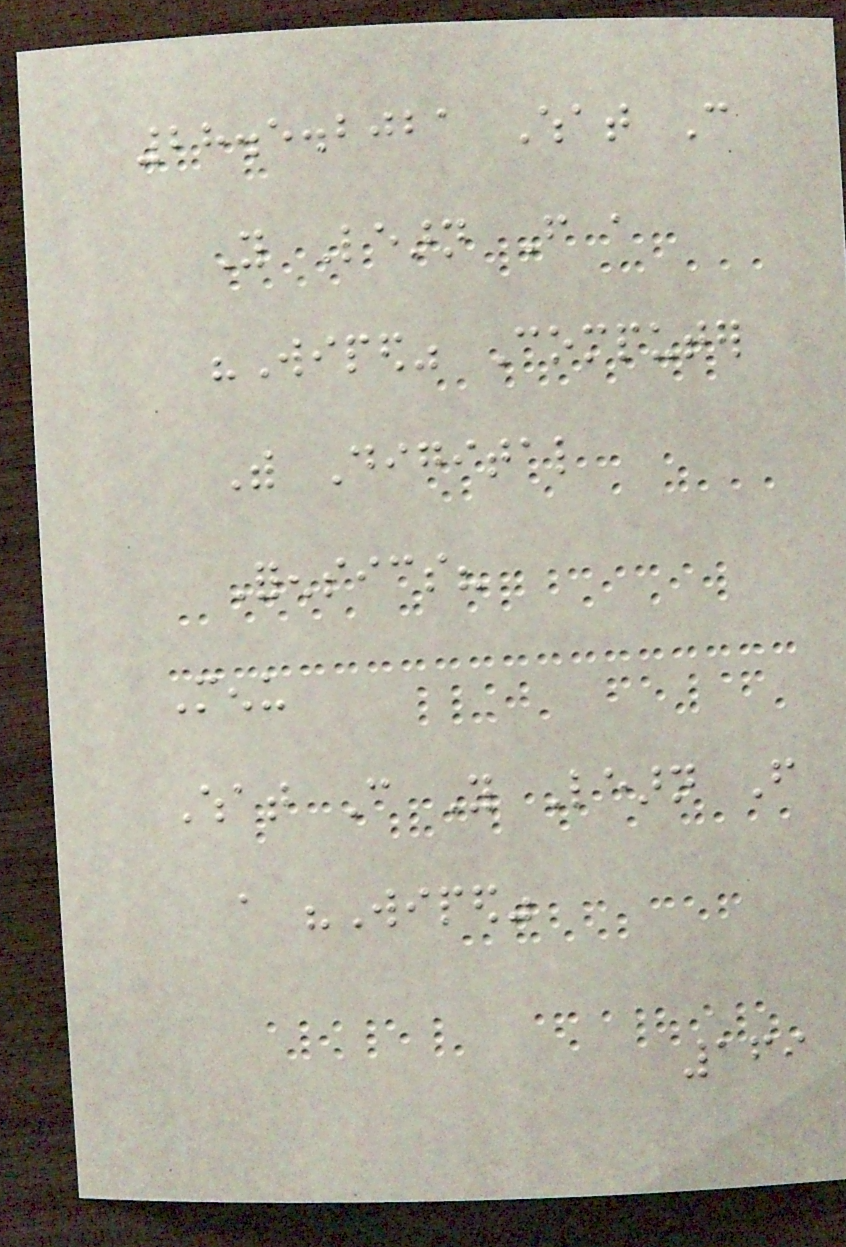28.5.2021 What Can
You Learn From a
"Wiped" Computer
With Digital
Forensics?
Menu
What Can You Learn From
a "Wiped"
169
